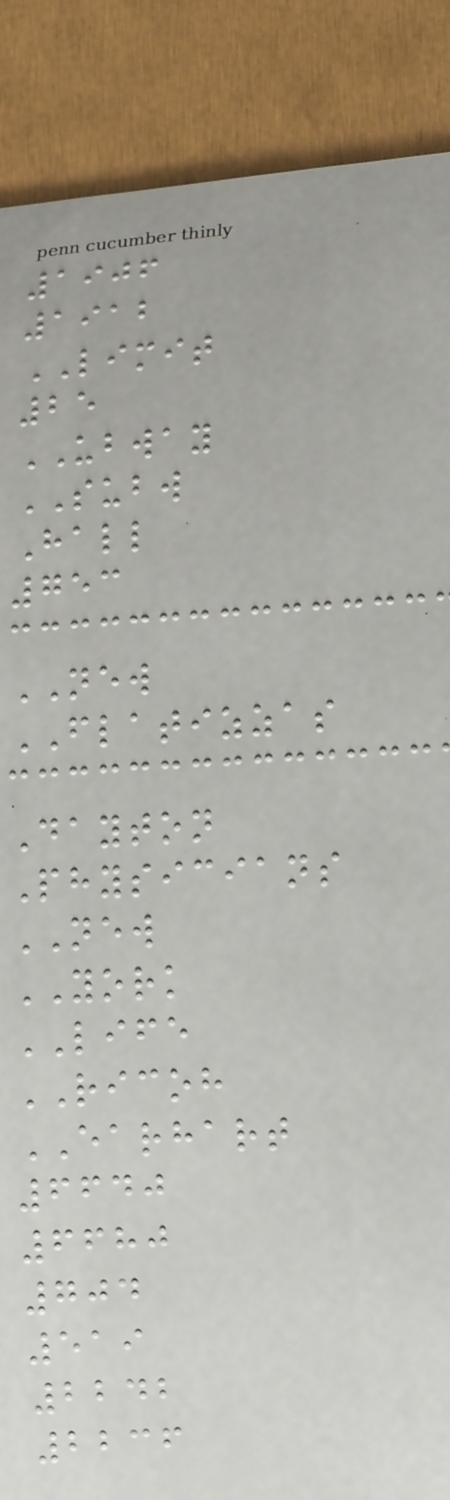1906
1912
LIMIT
25
UBWAY
SUBW
Hall
753
NEW
FLATIZZAS
Dayton
Physicians
NEW
YORK
LIFE
RICOH
EARHART
6640
6680
704
519
2242
2236
